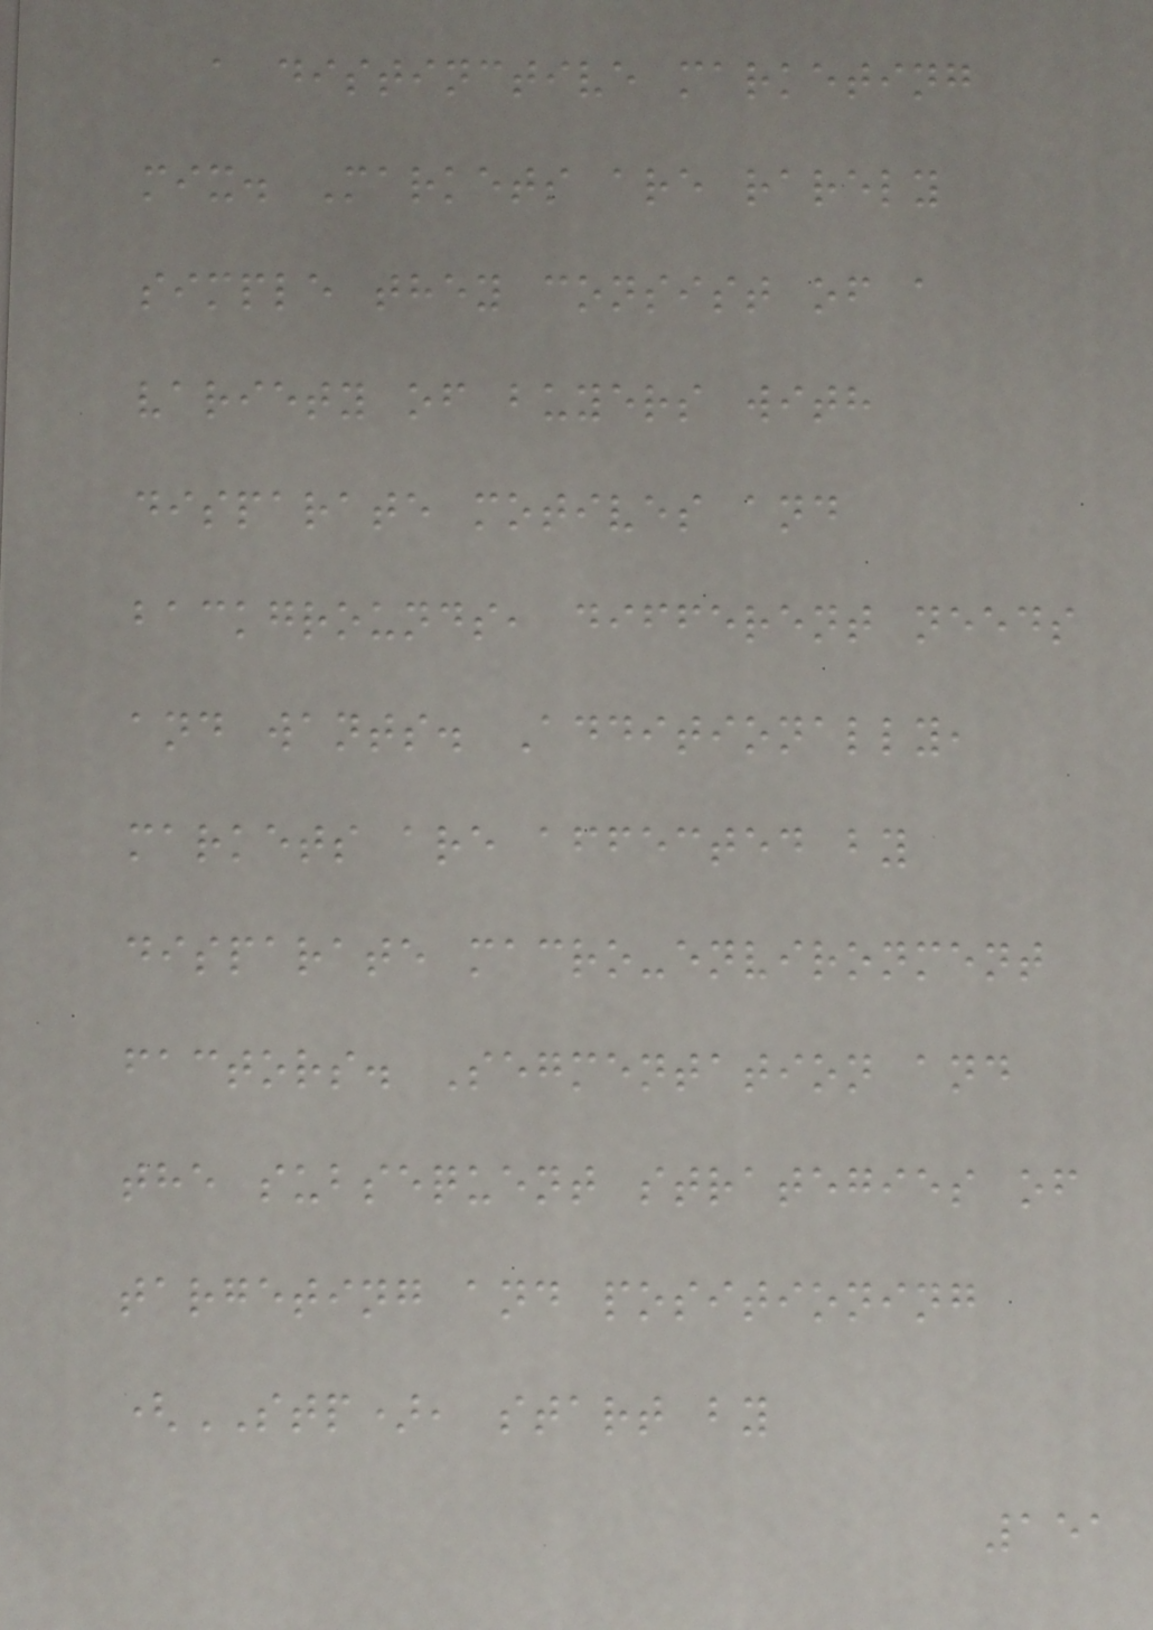a distinctive marketing
mix. Markets are rarely
simple they consist of a
variety of buyers with
disparate motives and
backgrounds, different needs
and wants. Additionally,
markets are affected by
disparate macro-environment
factors. Segmentation and
the subsequent strategies of
targeting and positioning
(STP), start by
151
